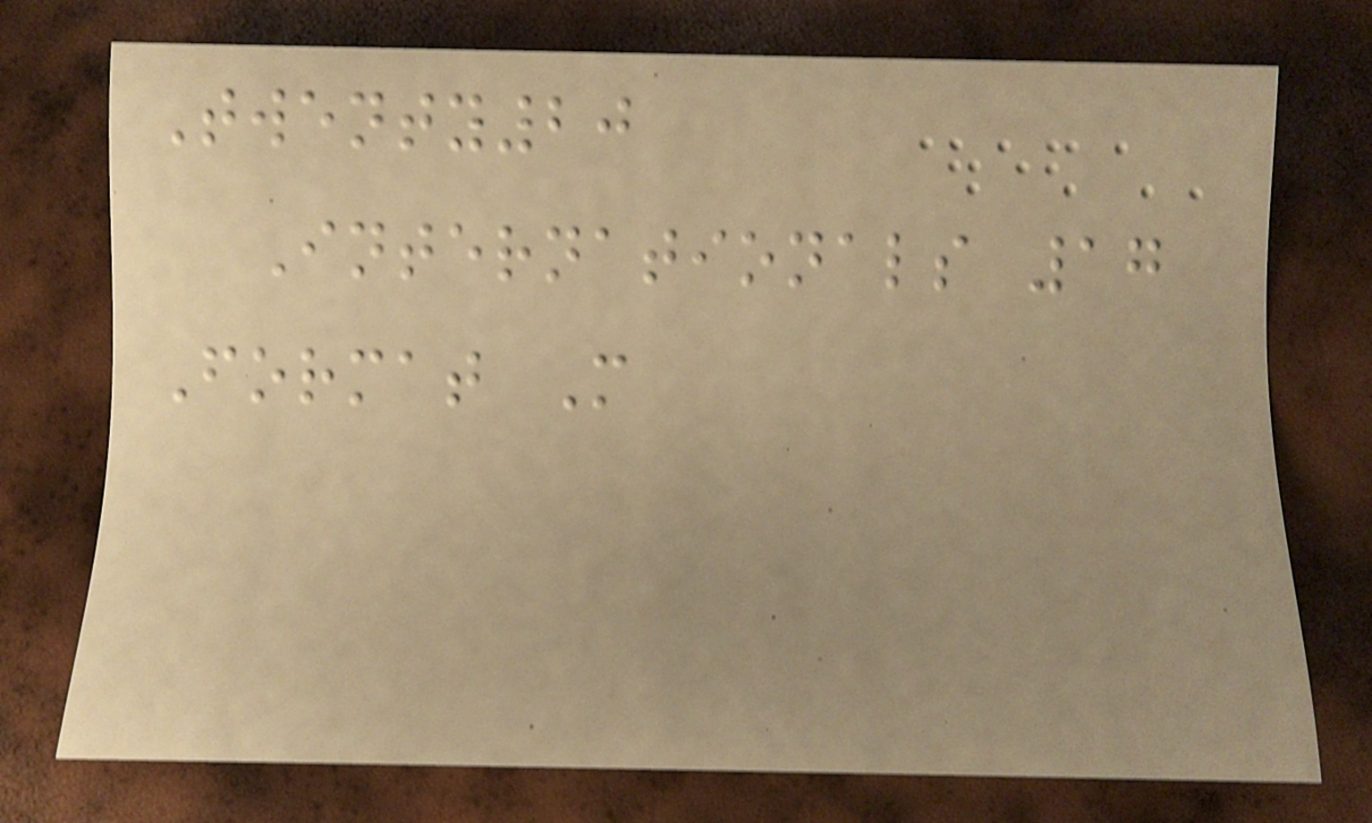Twenty20
Internationals 17
Format M
